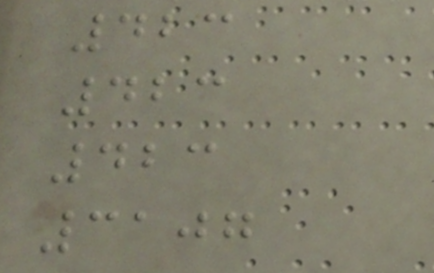423
423
423
3107
